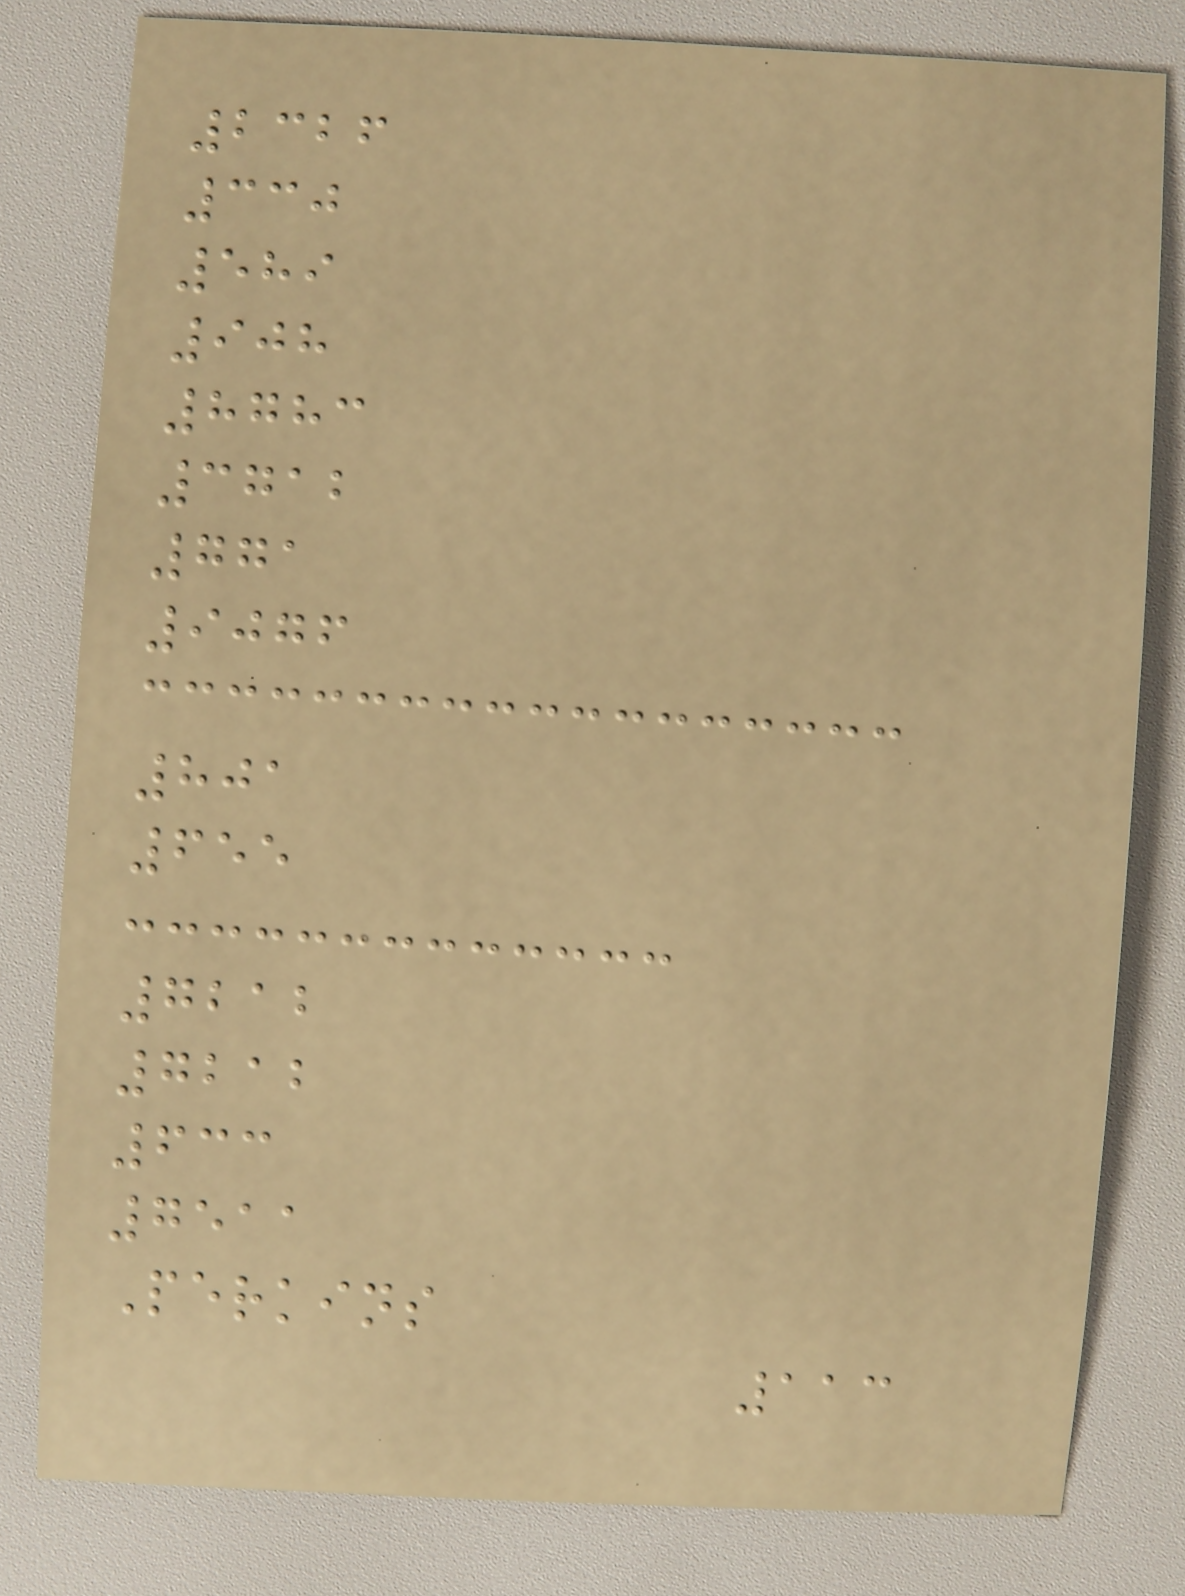2326
330
589
908
8783
3712
771
9076
801
655
7212
7212
633
7511
Perkins
113
